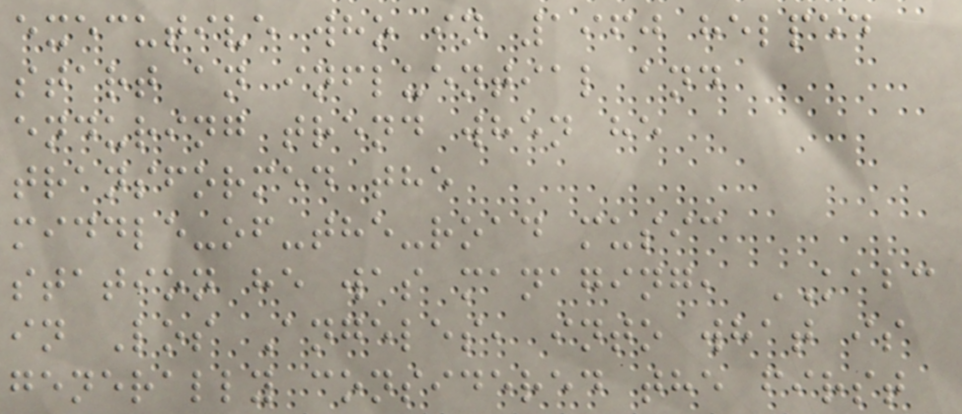executive who in 1960 helped
start an influential and
enduring trend when he
transformed the
middle-of-the-road music
station he was managing, KABC
in Los Angeles, into what is
generally considered the first
